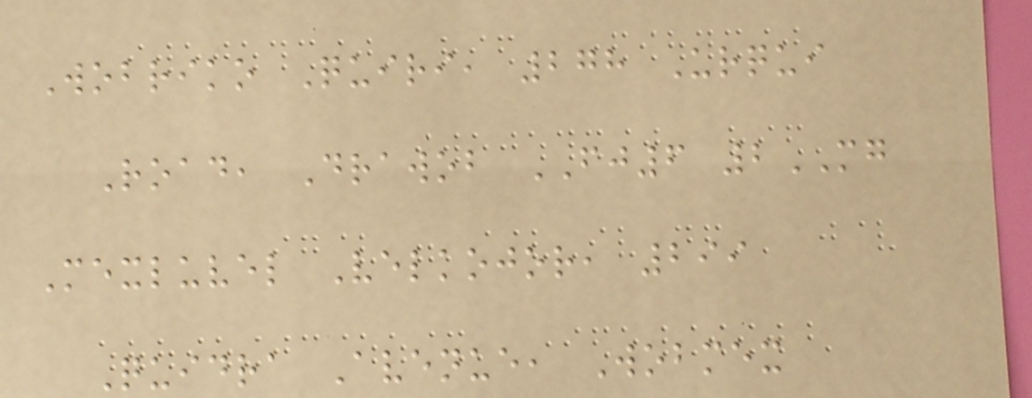Wobriko Quiri, 278 Urqui
Road, Drawob FJ6 2MG
Mexluvel Velkojor, 299
Quidra Avenue, Wobmex
